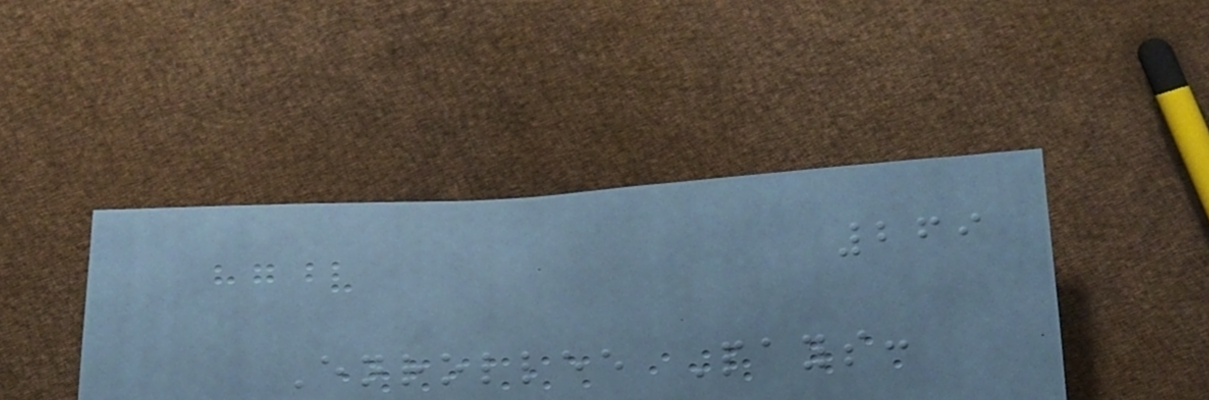269
Enrollee Pays:
